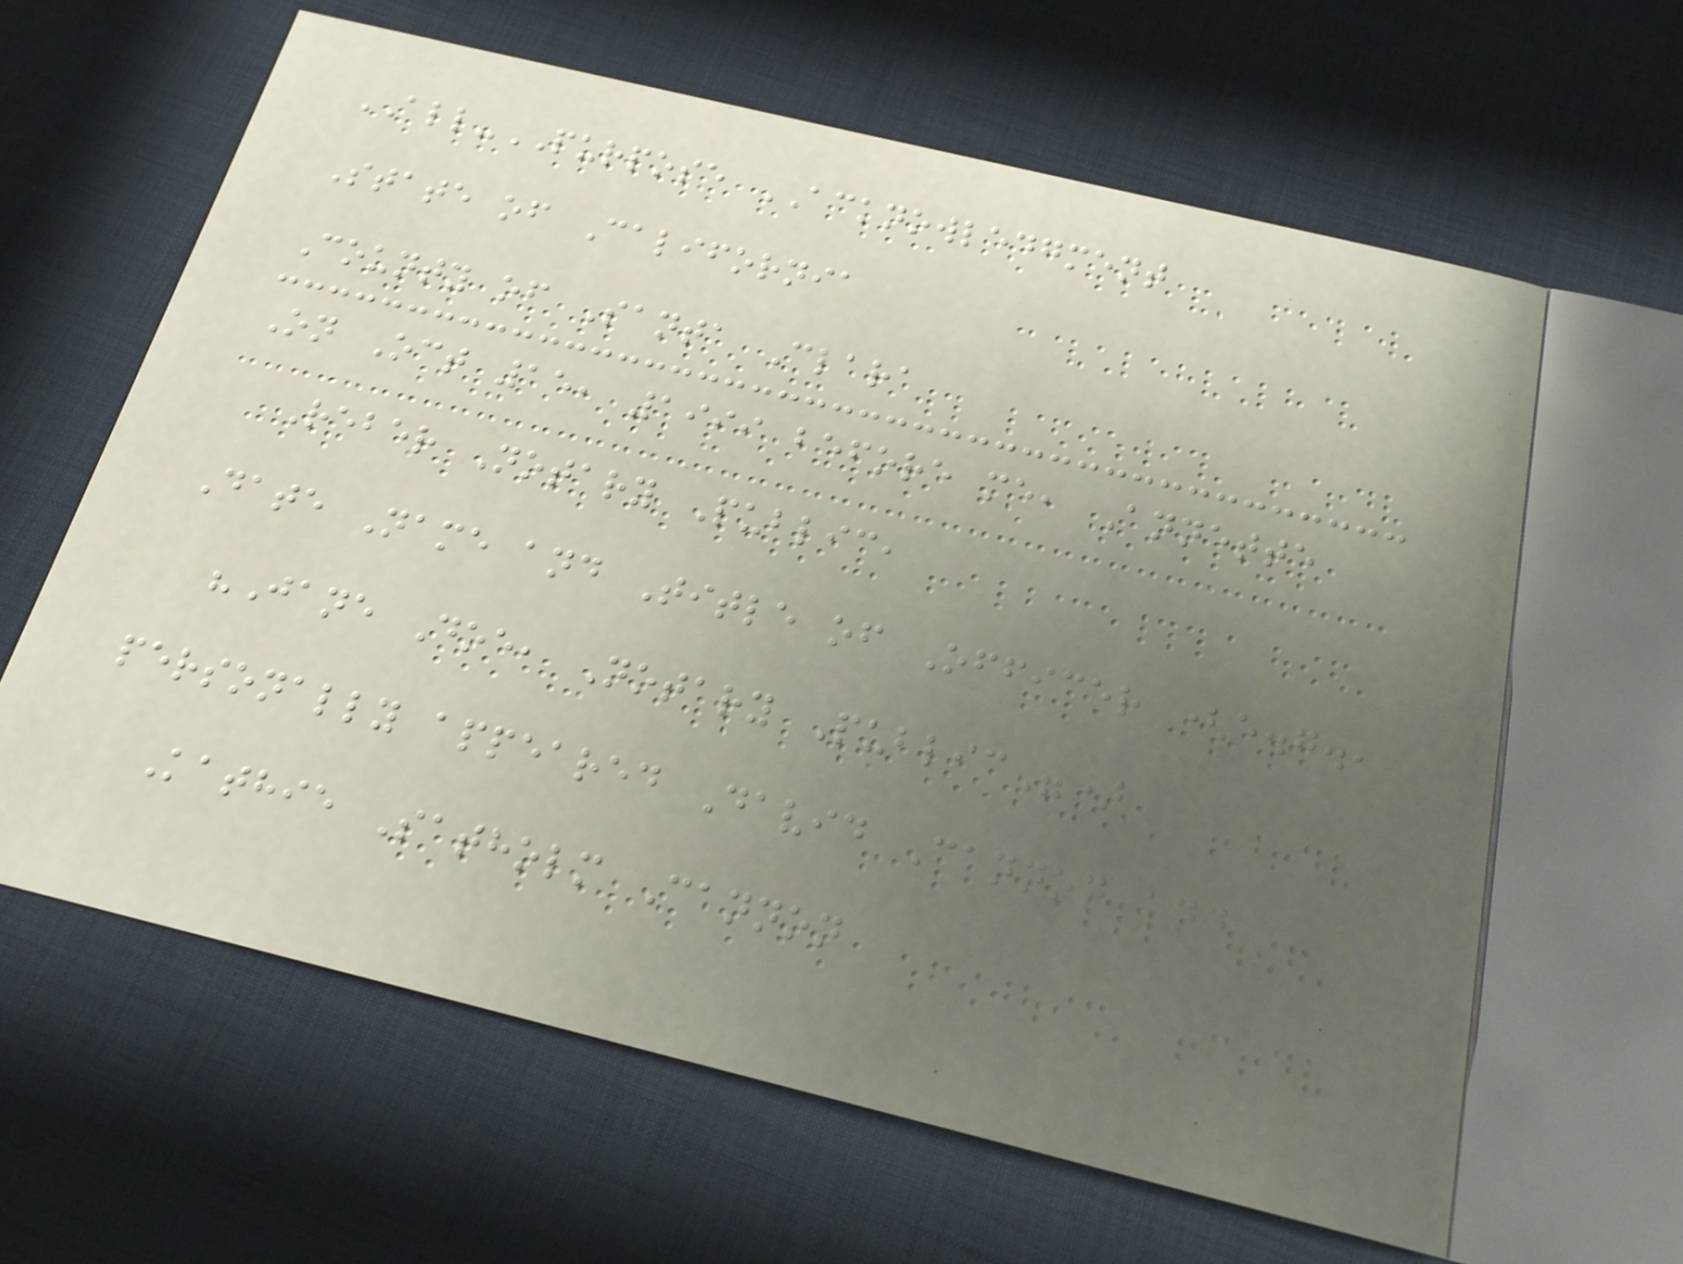ALL-PURPOSE ACKNOWLEDGMENT
State of California
County of Santa Clara
On Oct 15, 1999 before me, Annette
Reber Notary Public,
Date Name and Title of Officer (e.g.,
"Jane Doe, Notary Public")
personally appeared David Cannon and
Kathie Satholm Cannon
